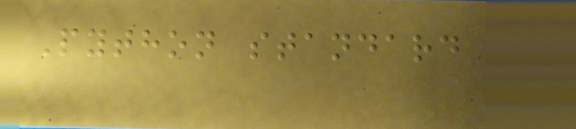Python standard
